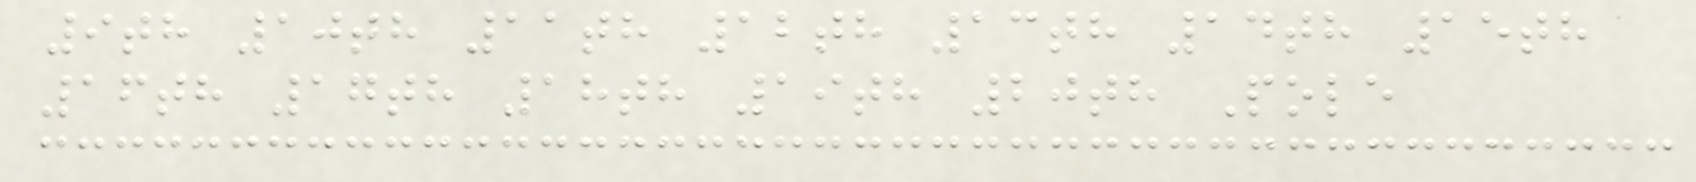9th 10th 11th 12th 13th 14th 15th
16th 17th 18th 19th 20th Pole
